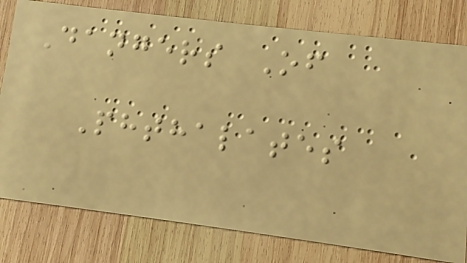Dangers Of
Phthalates
